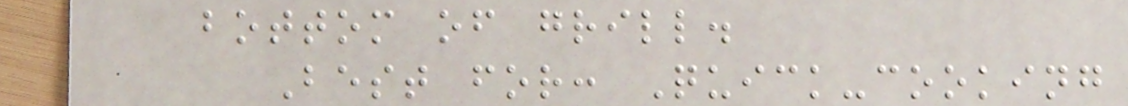bottom of grill.
Best for: Quick-cooking
